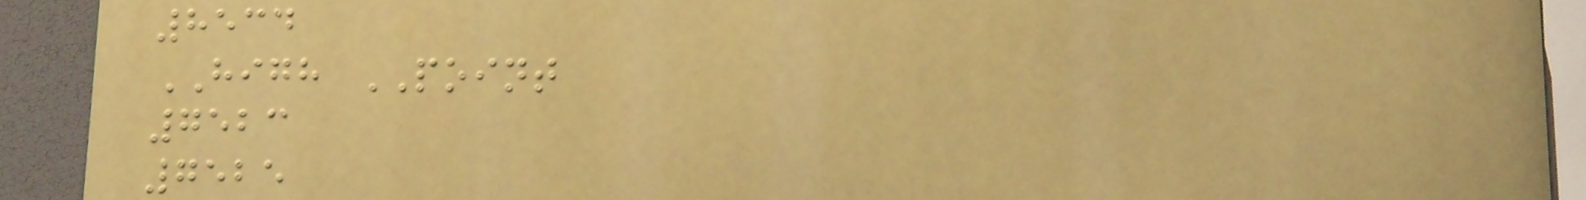8534
HIGH POINT
7523
7525
